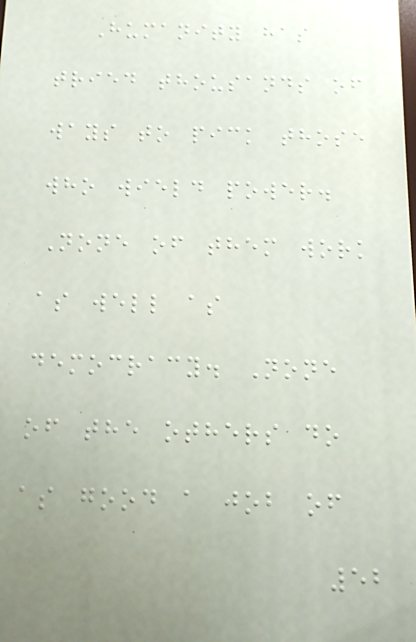Humanity has
tried thousands of
ways to pick those
who wield power.
None of them work
as well as
democracy. None
of the others do
as good a job of
52
